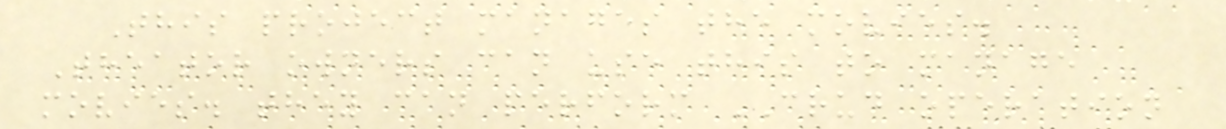This project manages the movies.
Theator owners can use this to manage
movies. they can perform CRUD operation
